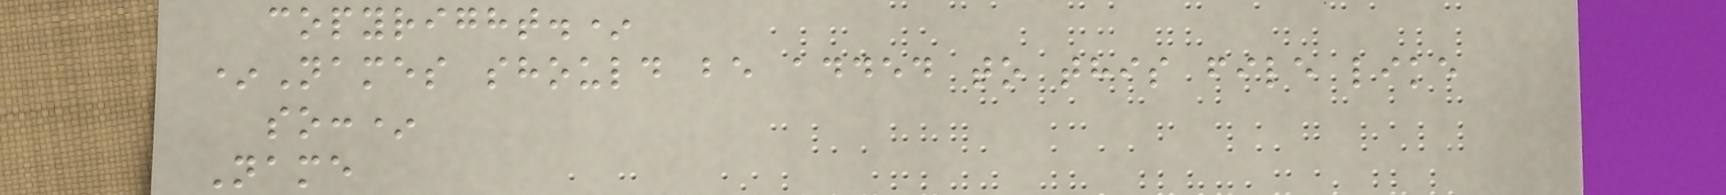copyright.*
*Names should be added to this file like
so:*
Name
